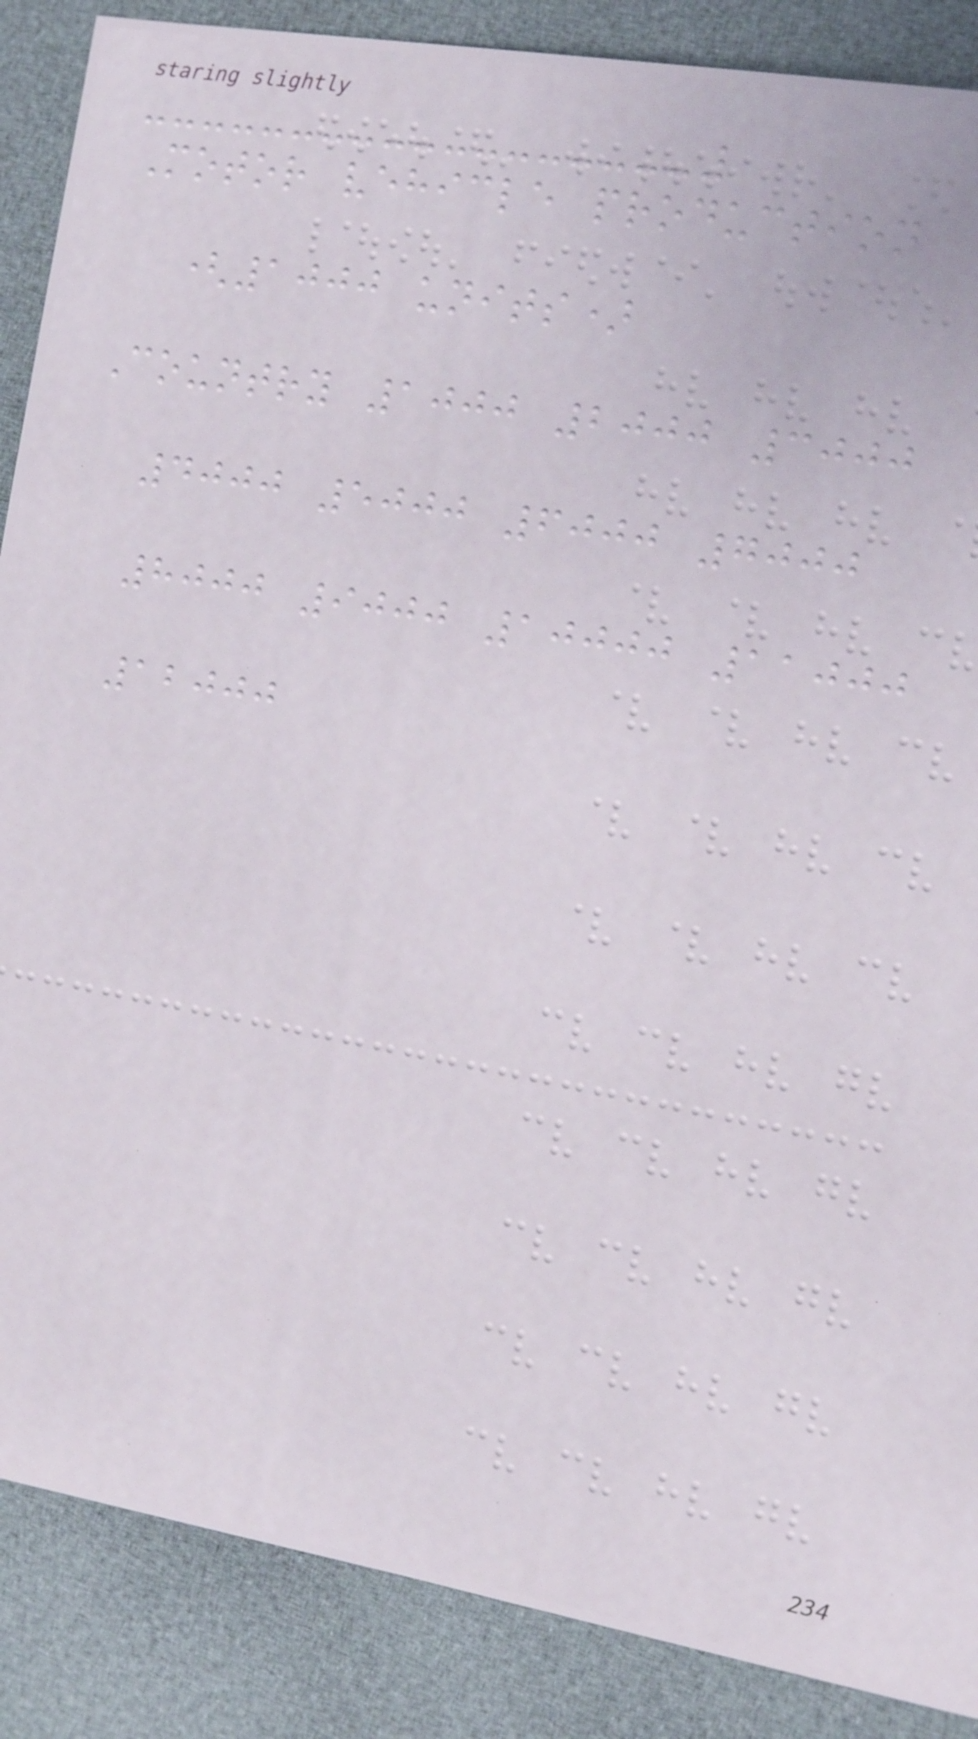Motor vehicle production
(1000 units)
Country 1000 2000 3000
4000 5000 6000 7000
8000 9000 10000 11000
12000
